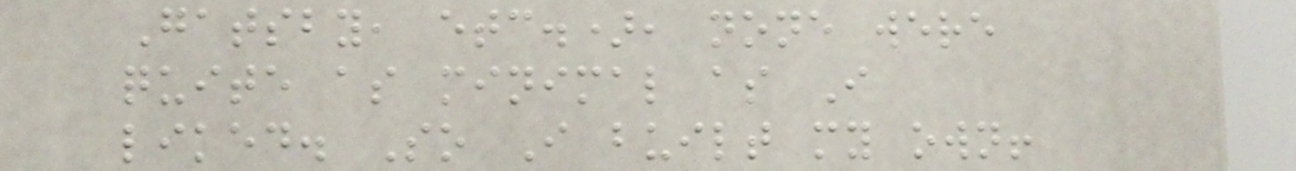Gatsby, etc.), none were
quite as minimal as I
liked. So I built my own!
